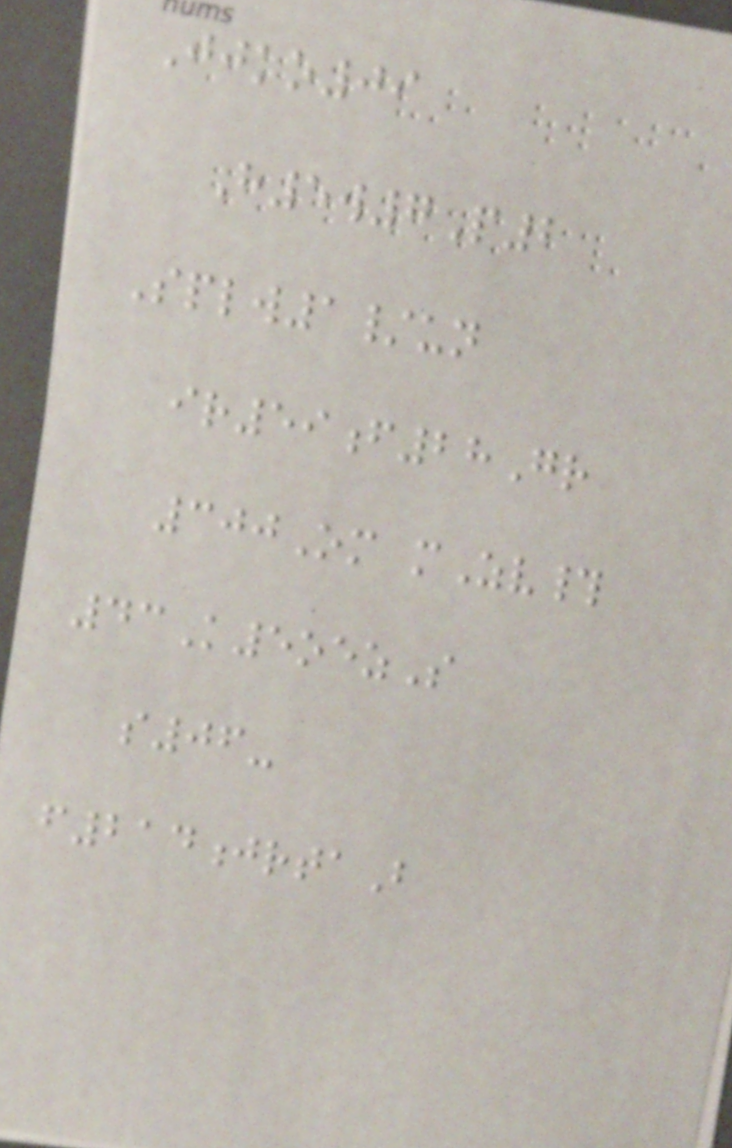Jjko09
H5w7P2
Splw1/un
ir59f28Gr
300Om mZv#
43K5oezS
s06-
f214jrtaB
